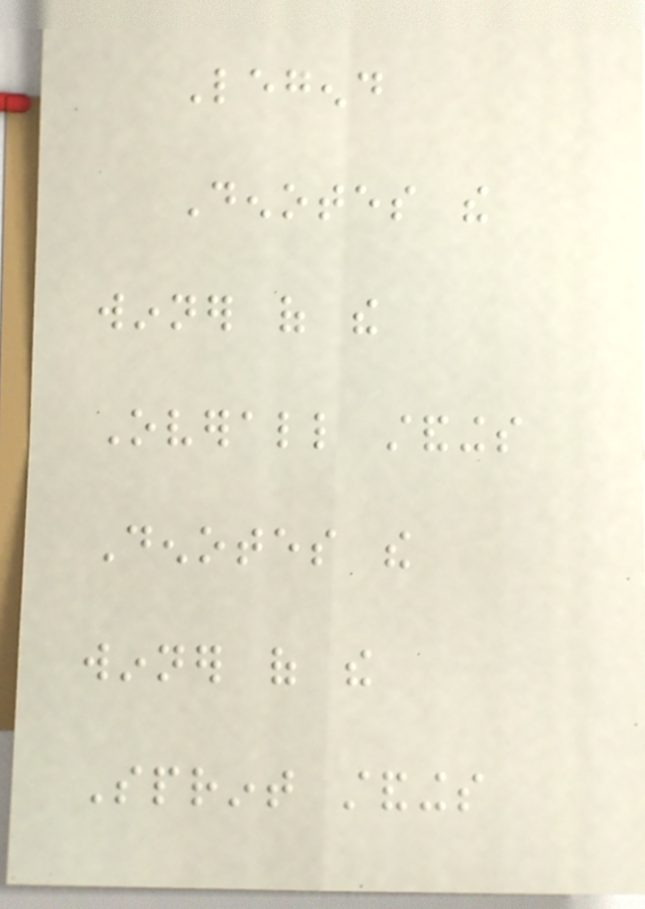Legend
Denotes the
winner of the
Overall standings
Denotes the
winner of the
Sprint standings
